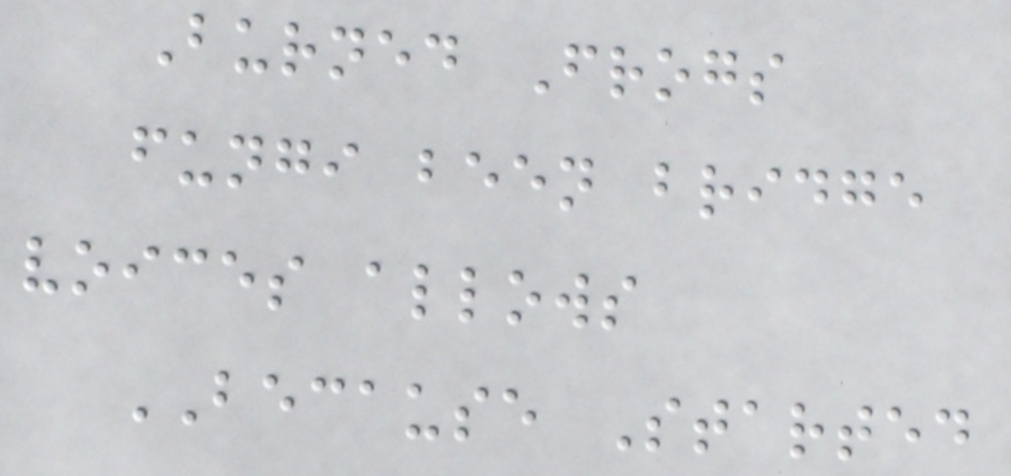Burned Frogs
fungi been bridge
voices allows
BECAUSE Started
